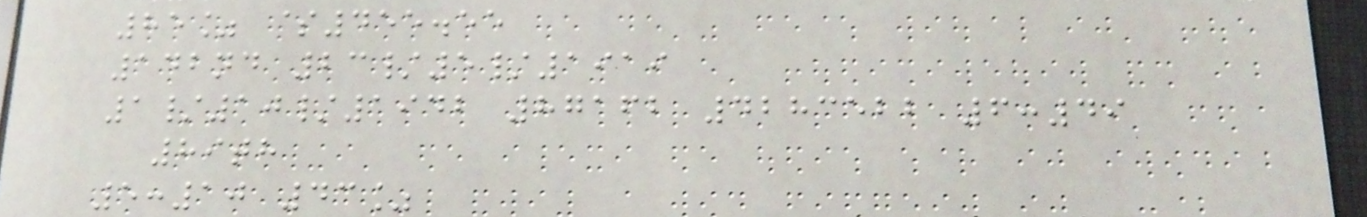85% $455.55
142nd 23/5/1919
1/10/1942 87162 4283522 6:49
89th
5:10 43%
